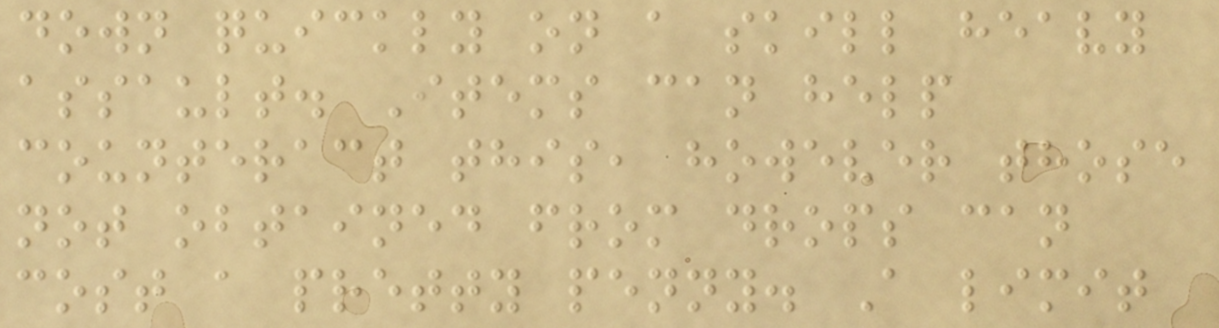down quickly on a skill heavy
assault. Items can help
counteract this, however those
not obtained from drops can
cost a pretty penny. A limit
